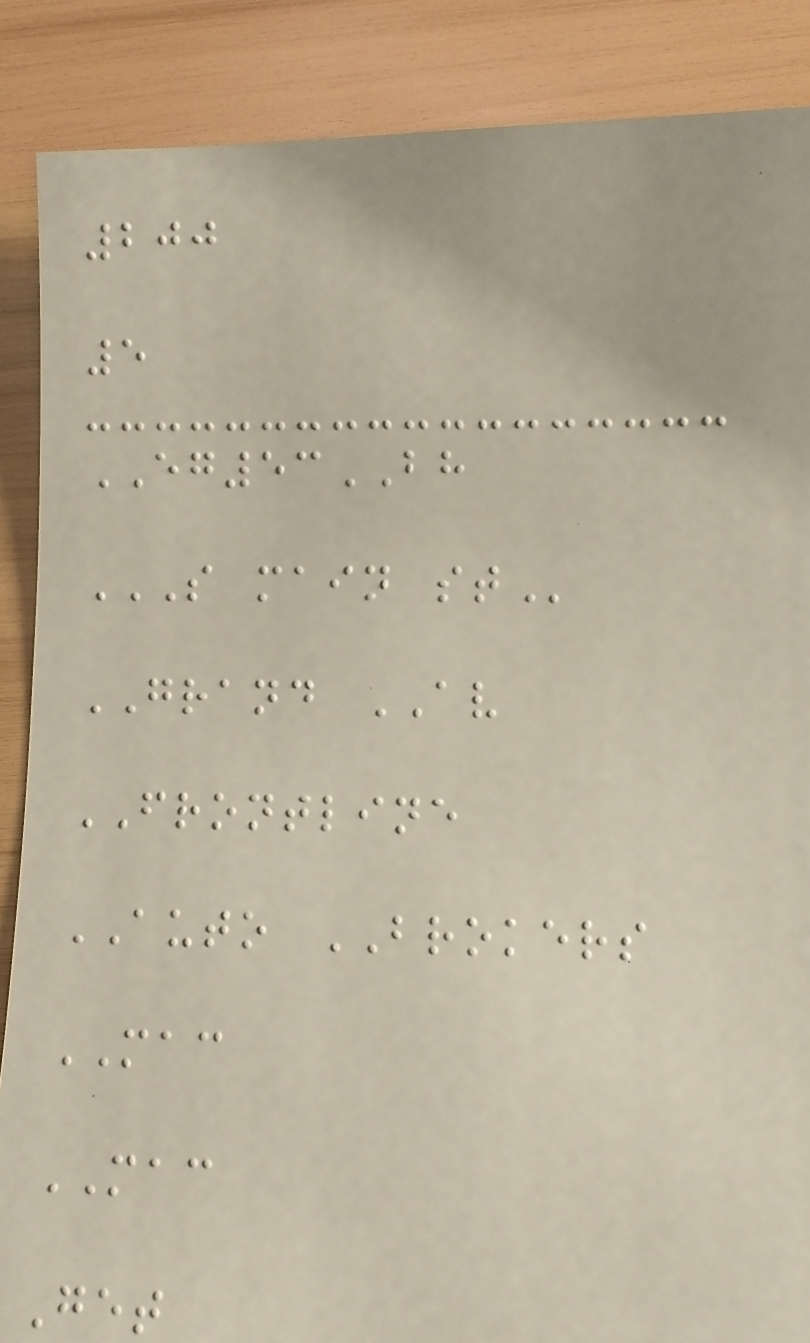200
5
EG53BH
S MAIN ST
GRAND AV
FRONTLINE
AUTO BROKERS
MAC
MAC
Get
